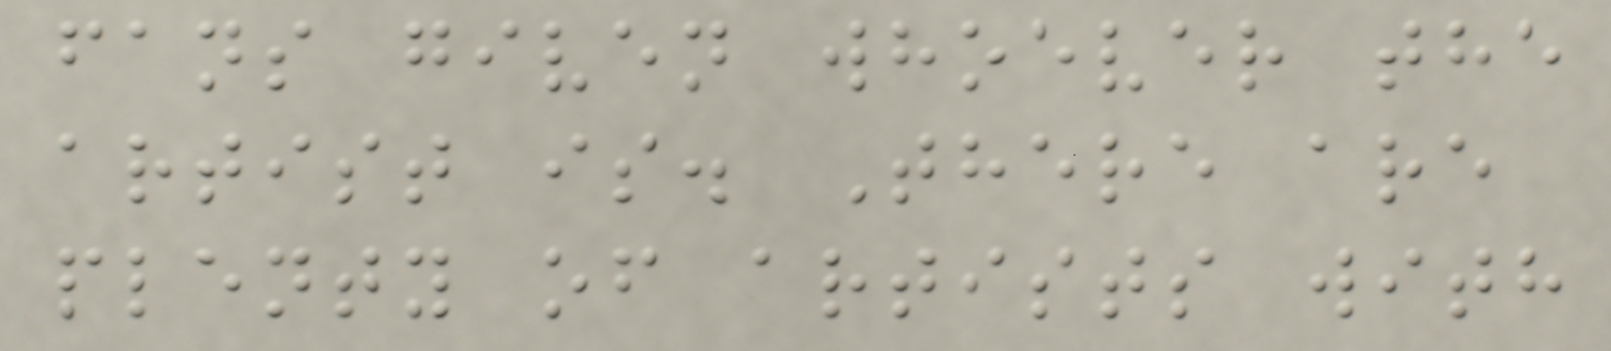fans given whoever the
artist is. There are
plenty of artists with
